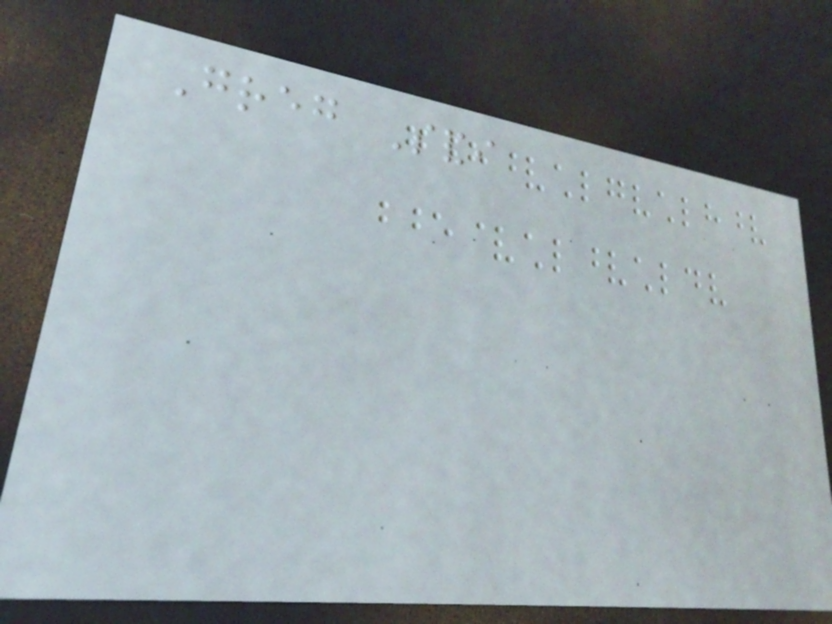Greg Sandi
